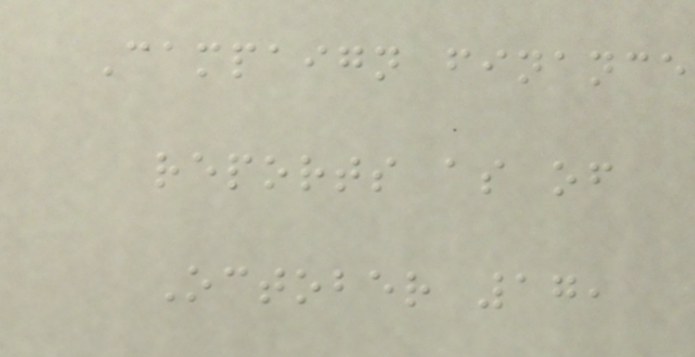Campaign finance
reports as of
October 17,
